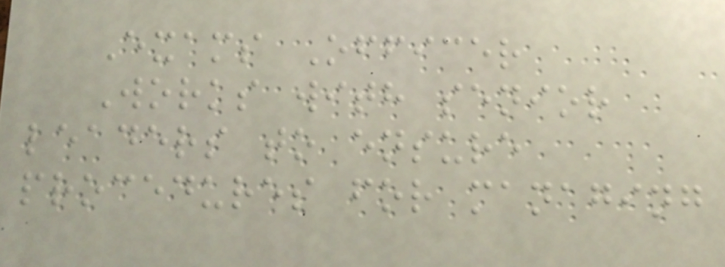Exams Officer
Works with senior
leaders to ensure
procedures for managing
